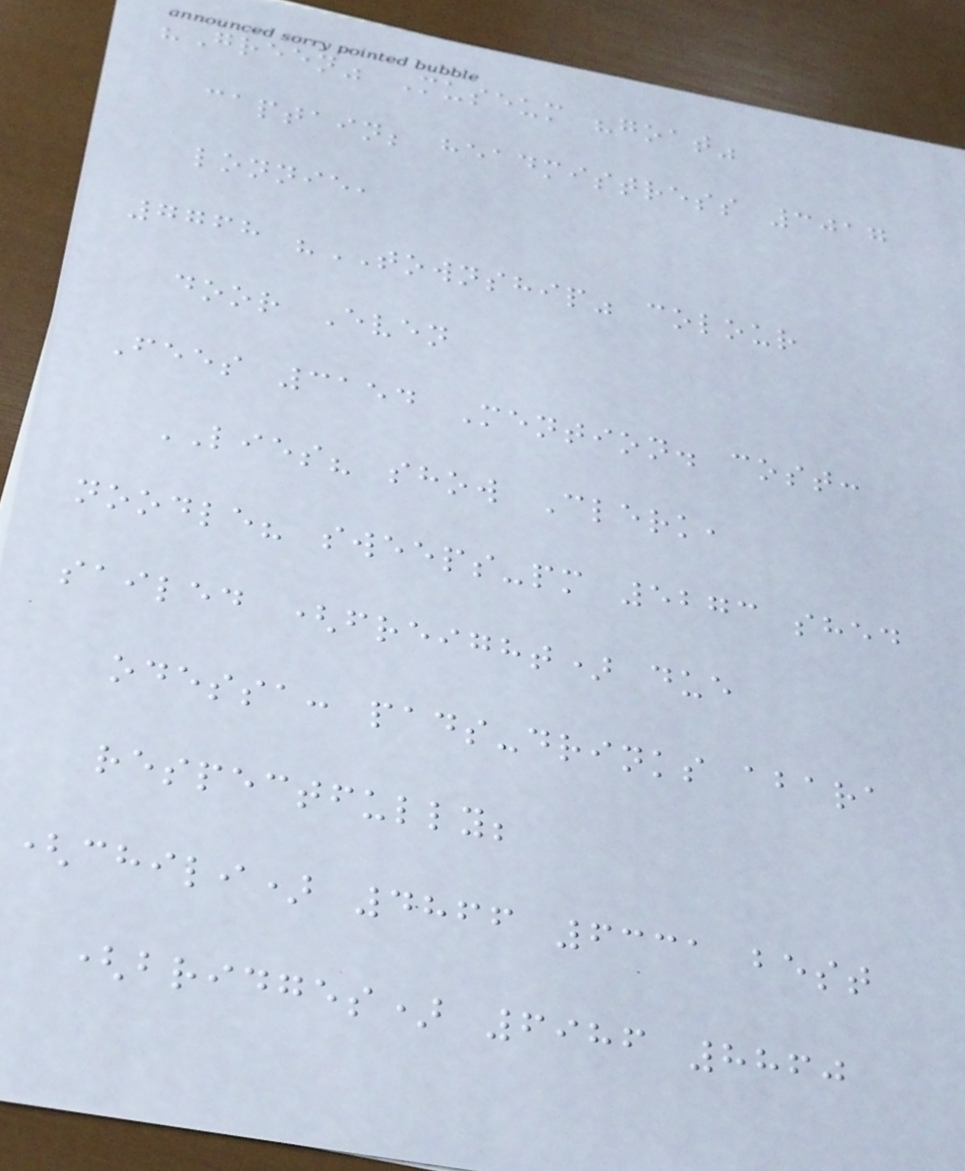"Green" Museum "goat"
captain; headmistress 3017
lonnie,
7768 "TOWNSHIP" colour
door Even
Fees 3154 Mention. cost:
LIES? show Clerk,
noodle? sweeps-pm 5273 shed
sailed (freight) due
odessa: pads-drinks abara
respectfully;
(chili) 4866 6331 best
(bridges) 6986 8860
